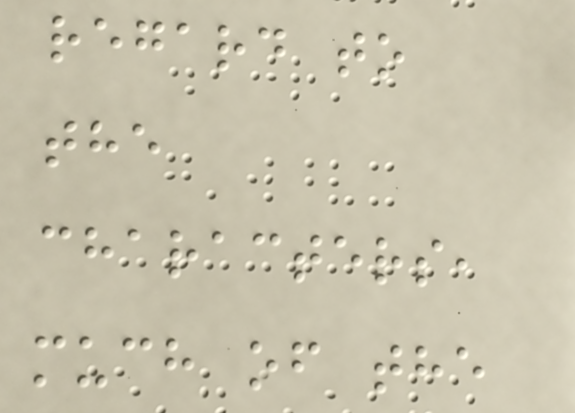regard to
the
characters,
much of the
